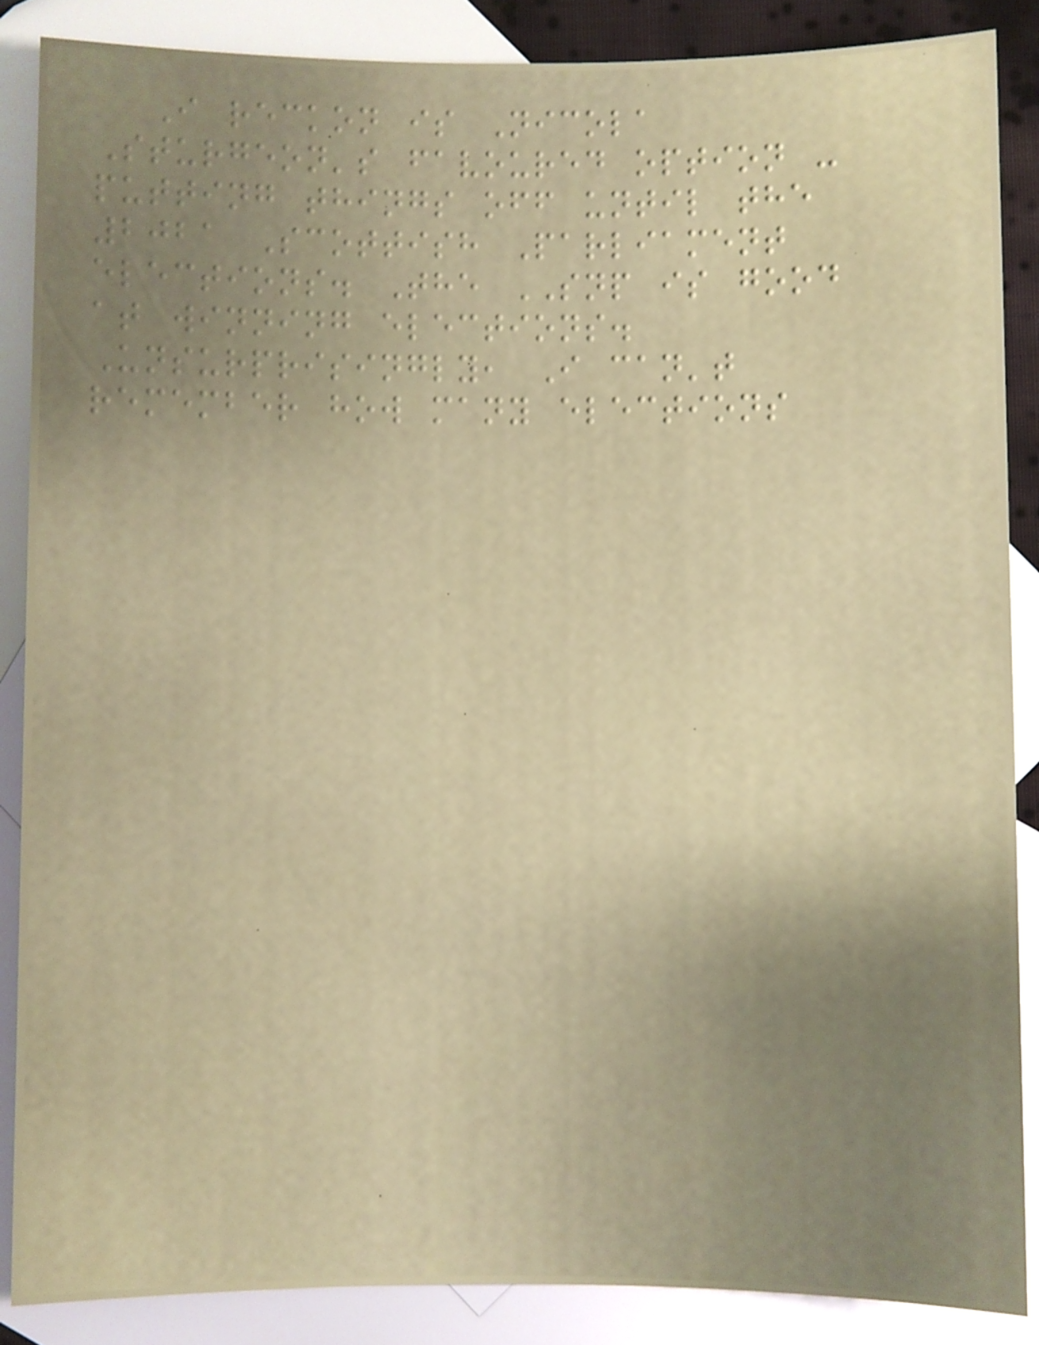I reckon is Nicola
Sturgeon's favoured option -
putting things off until the
2021 Scottish Parliament
elections. The SNP is good
at winning elections.
Unsurprisingly, I can't
remember how many elections
